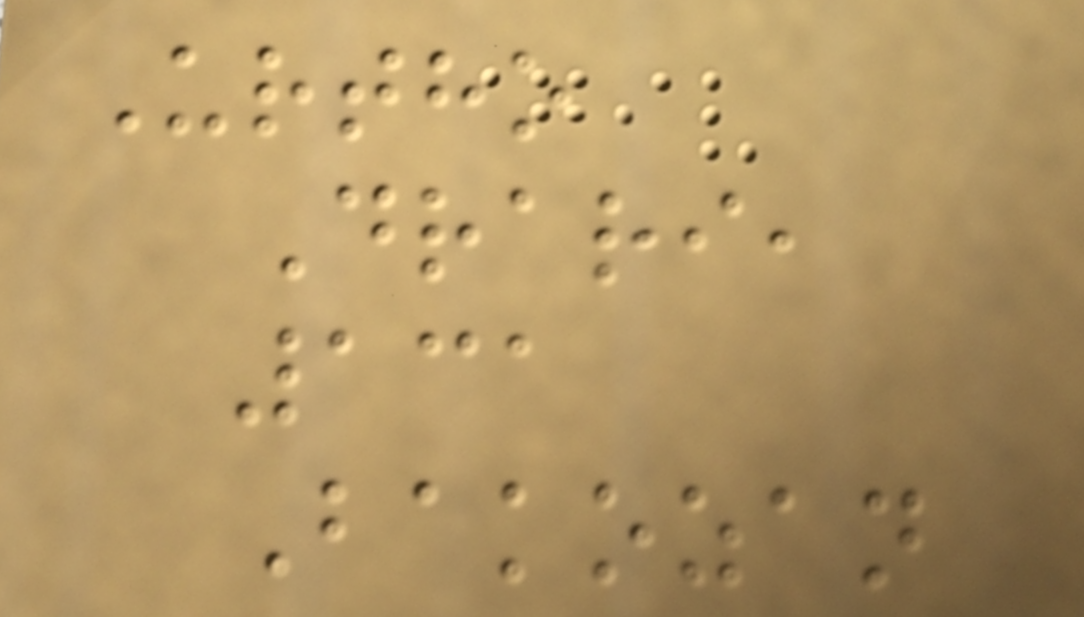Urtho
Drari,
131
Bakozan
